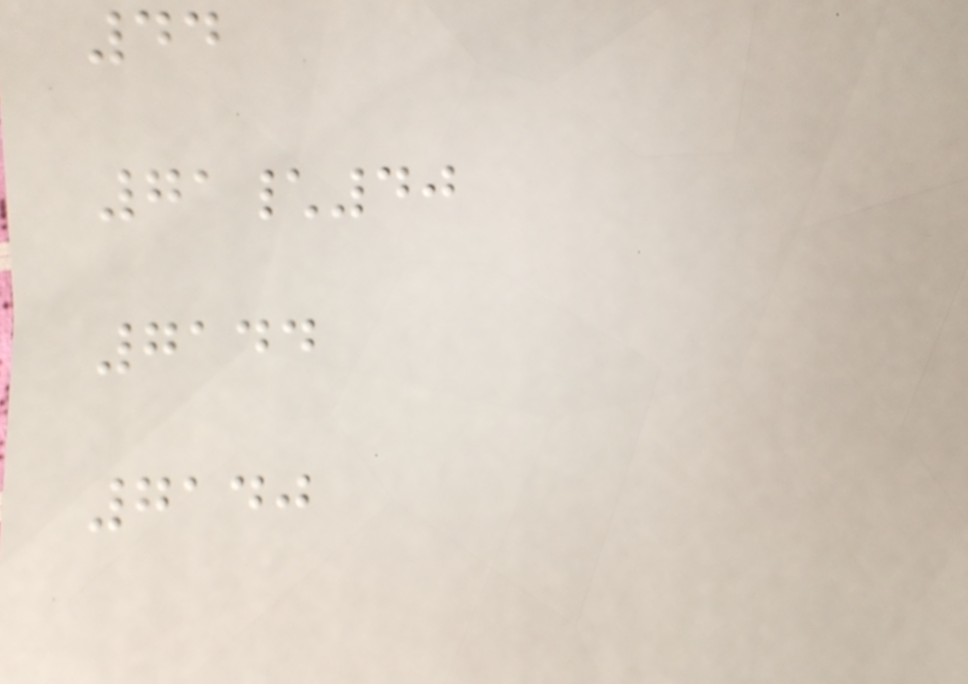44
71\40
7144
7140
